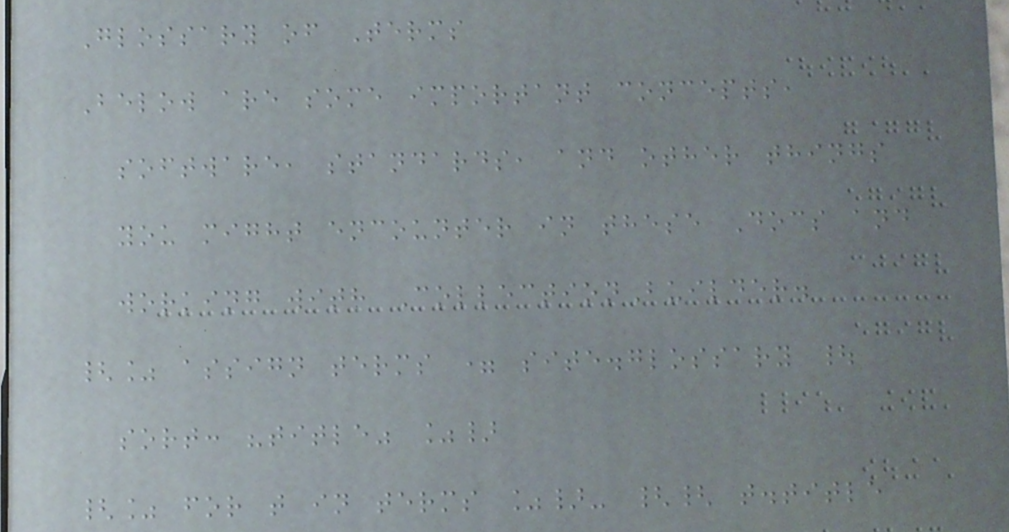Glossary of Terms
Below are some important concepts,
software, standards, and other things
you might encounter in these Docs and
working with CollectionBuilder.
{% assign terms = site.glossary |
sort: "title" %}
{% for t in terms %}- {{ t.title
